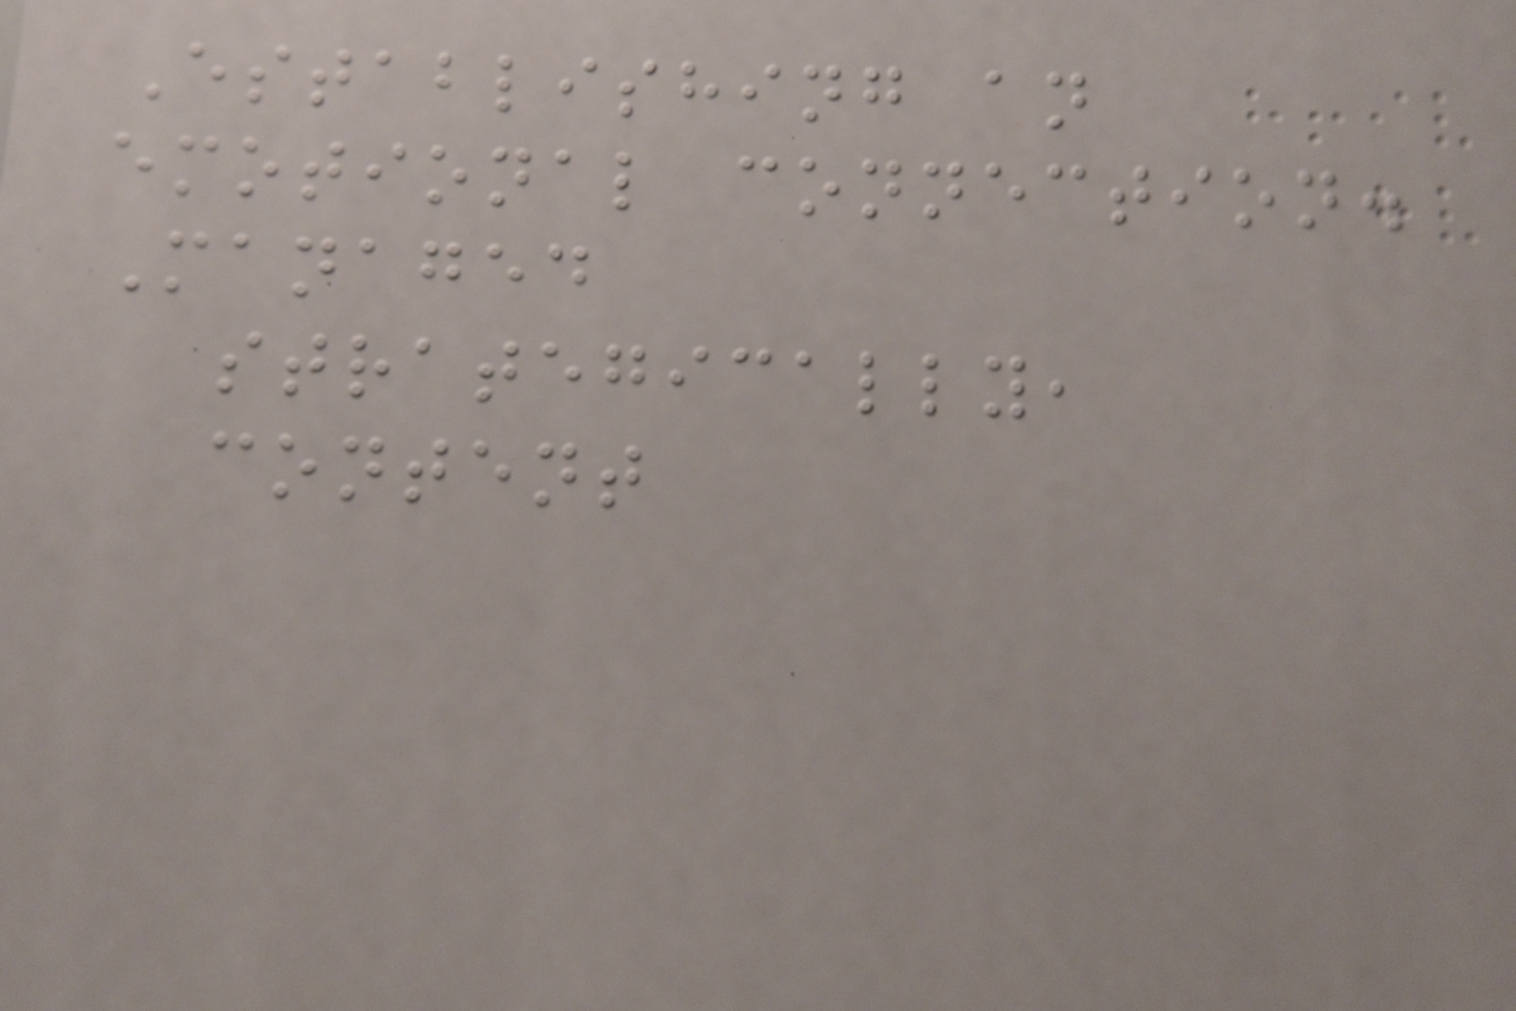Establishing an
emotional connection.
Managed
strategically,
content
